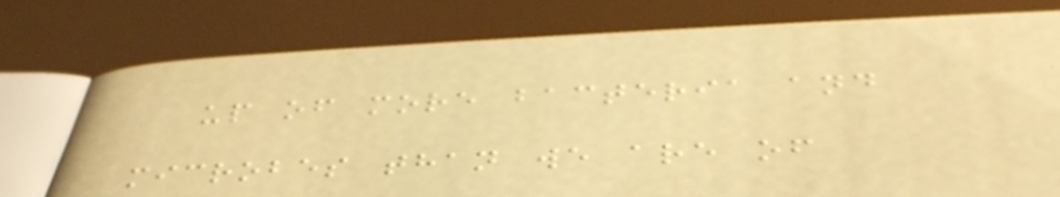up of more bacteria and
microbes than we are of
